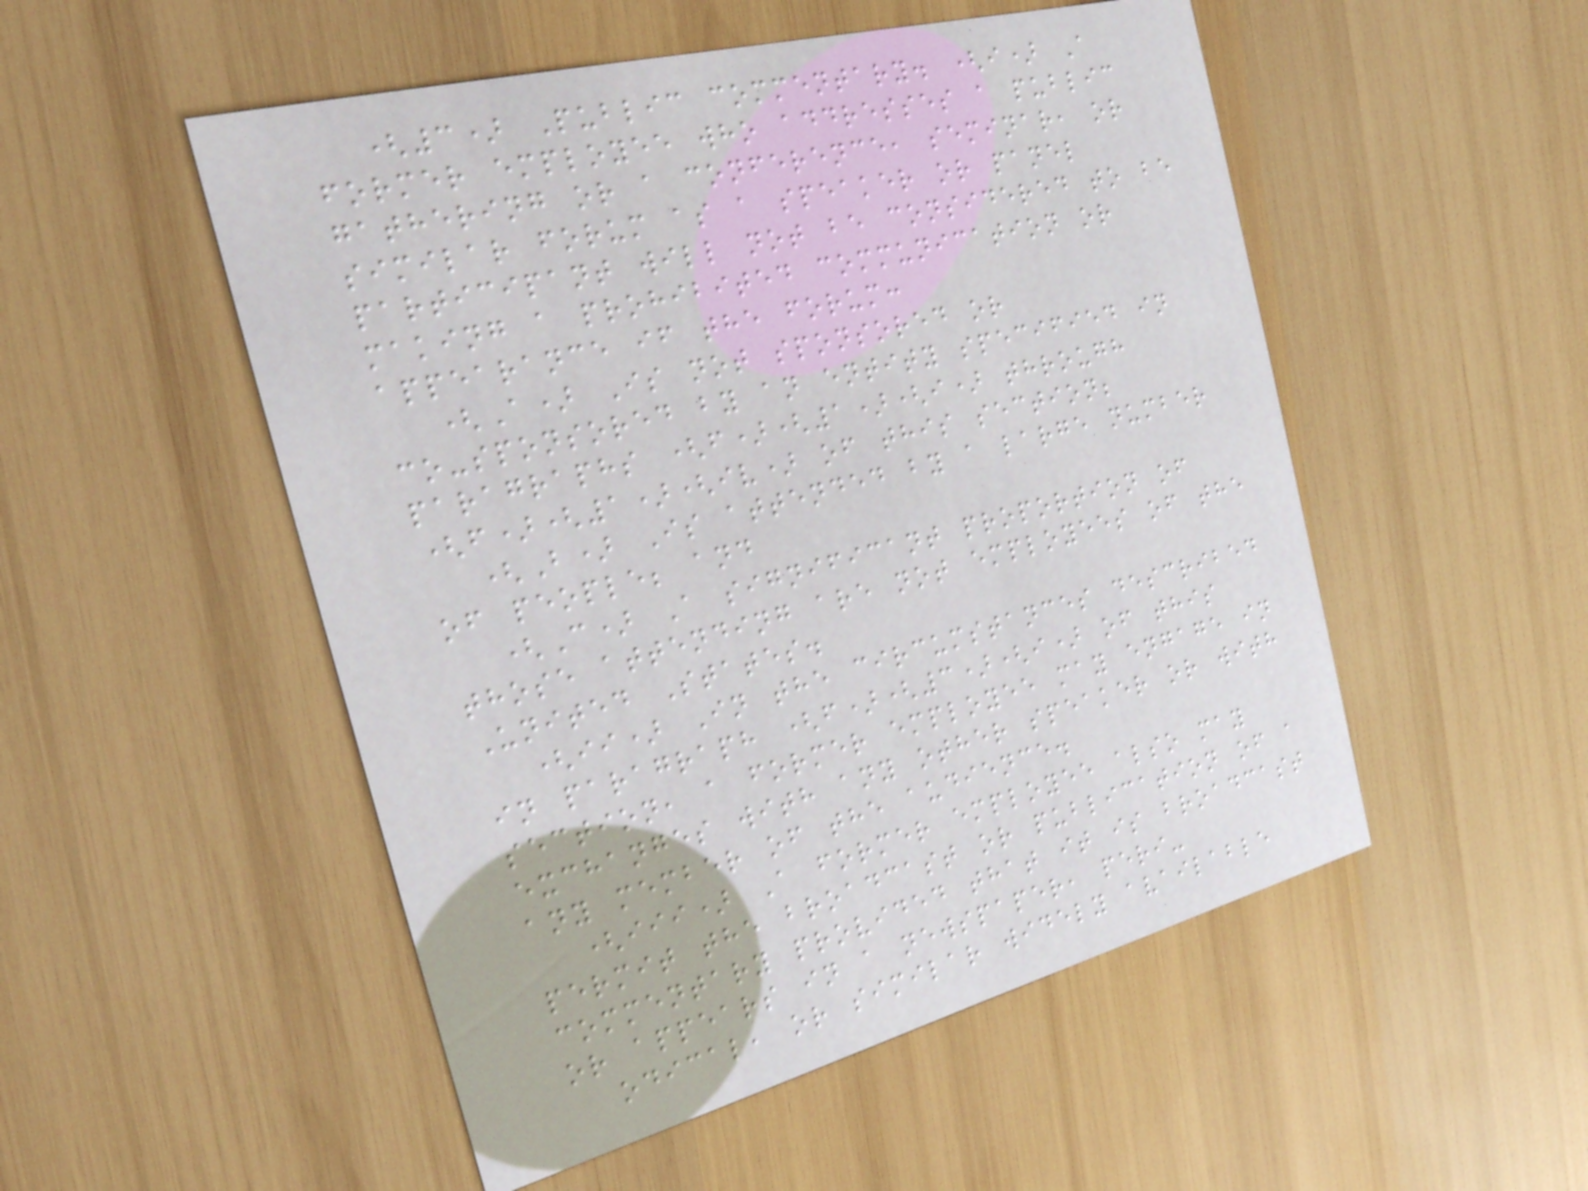(3) Public commentary. (i) A
former employee who addresses a public
gathering or a conference, seminar, or
similar forum as a speaker or panel
participant will not be considered to be
making a prohibited communication or
appearance if the forum:
(A) Is not sponsored or
co-sponsored by an entity specified in
paragraphs (f)(1)(i) through
(f)(1)(iv) of this section;
(B) Is attended by a large number
of people; and
(C) A significant proportion of
those attending are not employees of the
United States.
(ii) In the circumstances described
in paragraph (f)(3)(i) of this
section, a former employee may engage in
exchanges with any other speaker or with
any member of the audience.
(iii) A former employee also may
permit the broadcast or publication of a
commentary provided that it is broadcast
or appears in a newspaper, peri-
odical, or similar widely available
